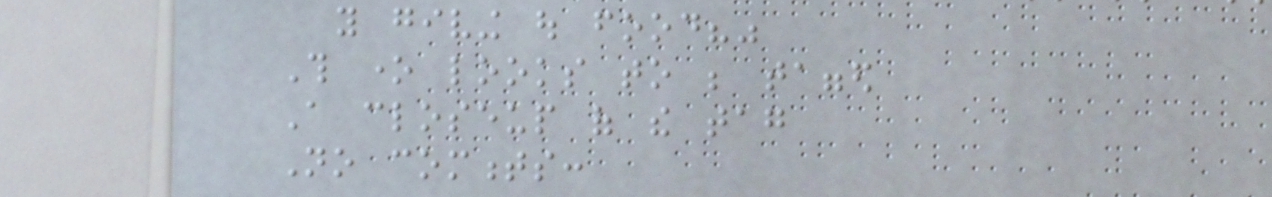you giving out food?"
This one looks to be tagged
A closeup of the tag
No comments:
